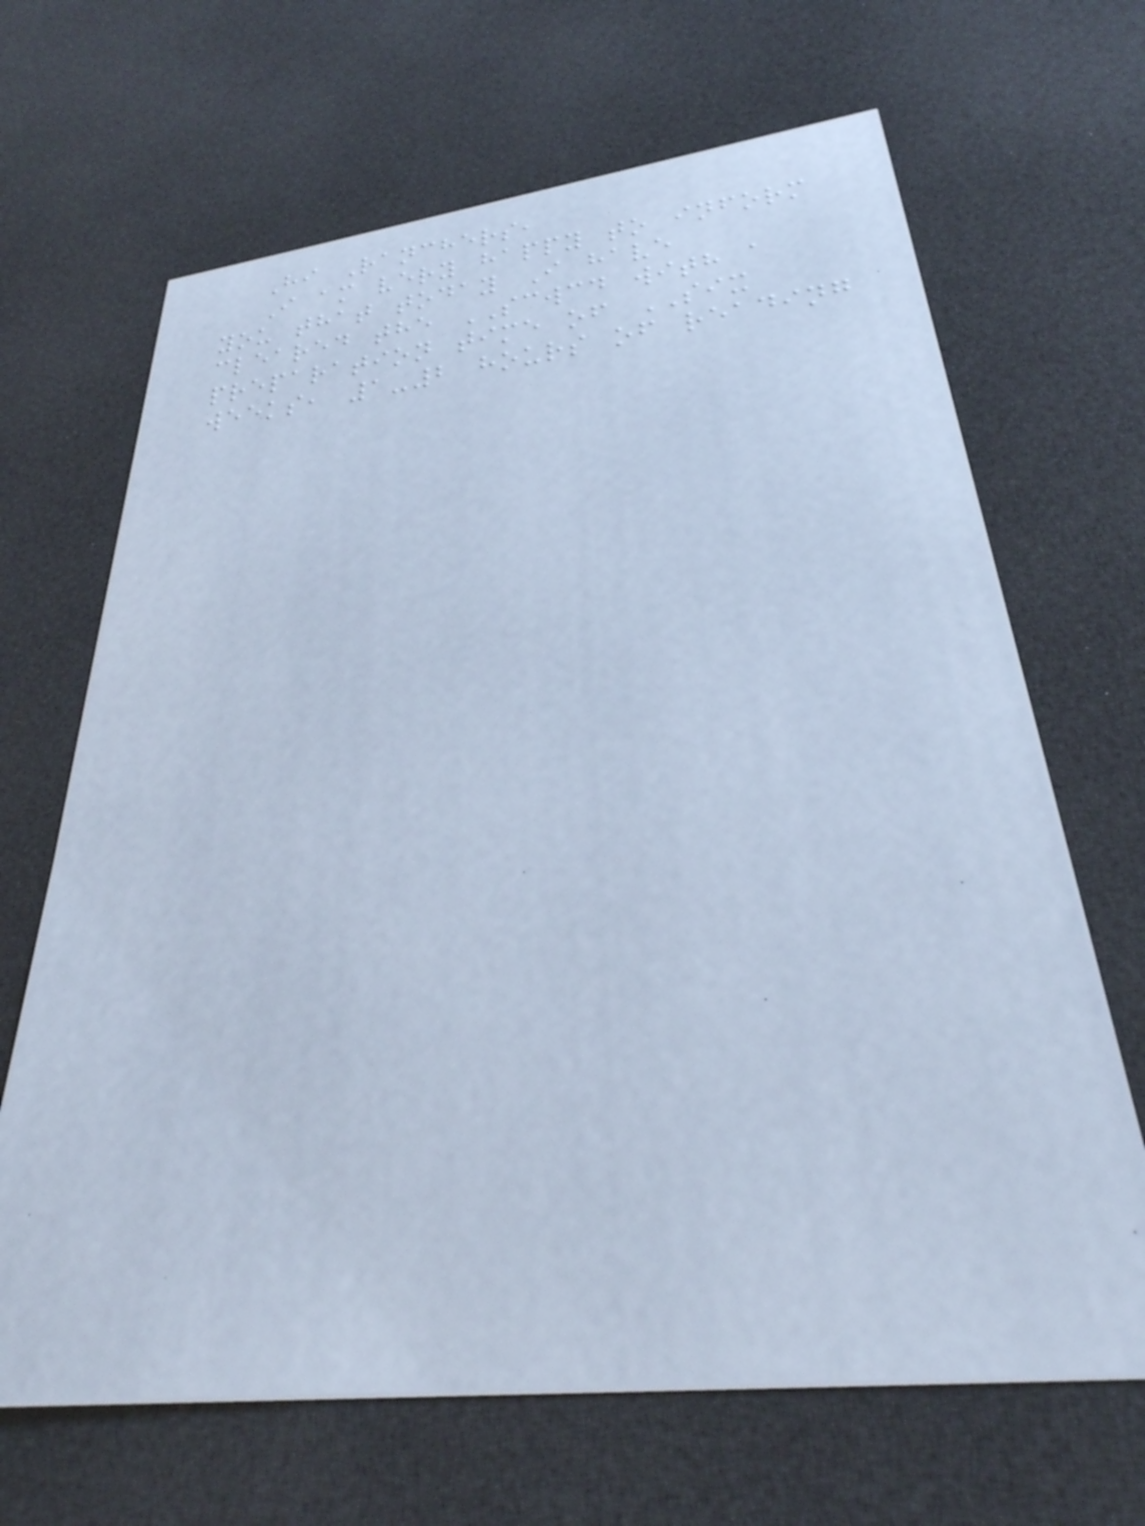Hi Ranchers,
I am very happy to inform
you that today I have
cleared the SCWCD with a
preparation time of SIX
weeks, 1-2 hours of reading
